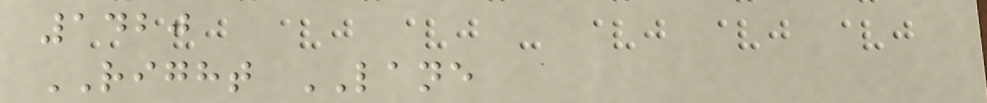1420
RIGHT LANE
